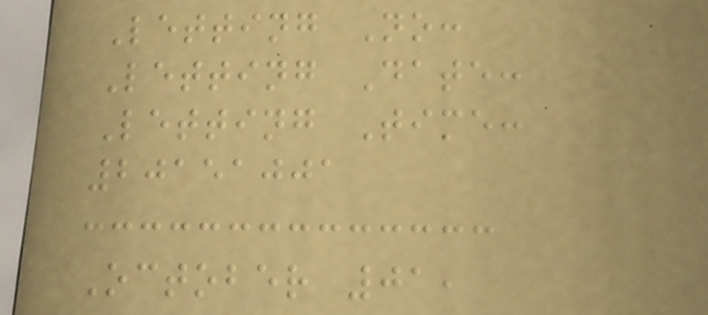Letting No:
Letting Date:
Letting Time:
20151001
October 01,
